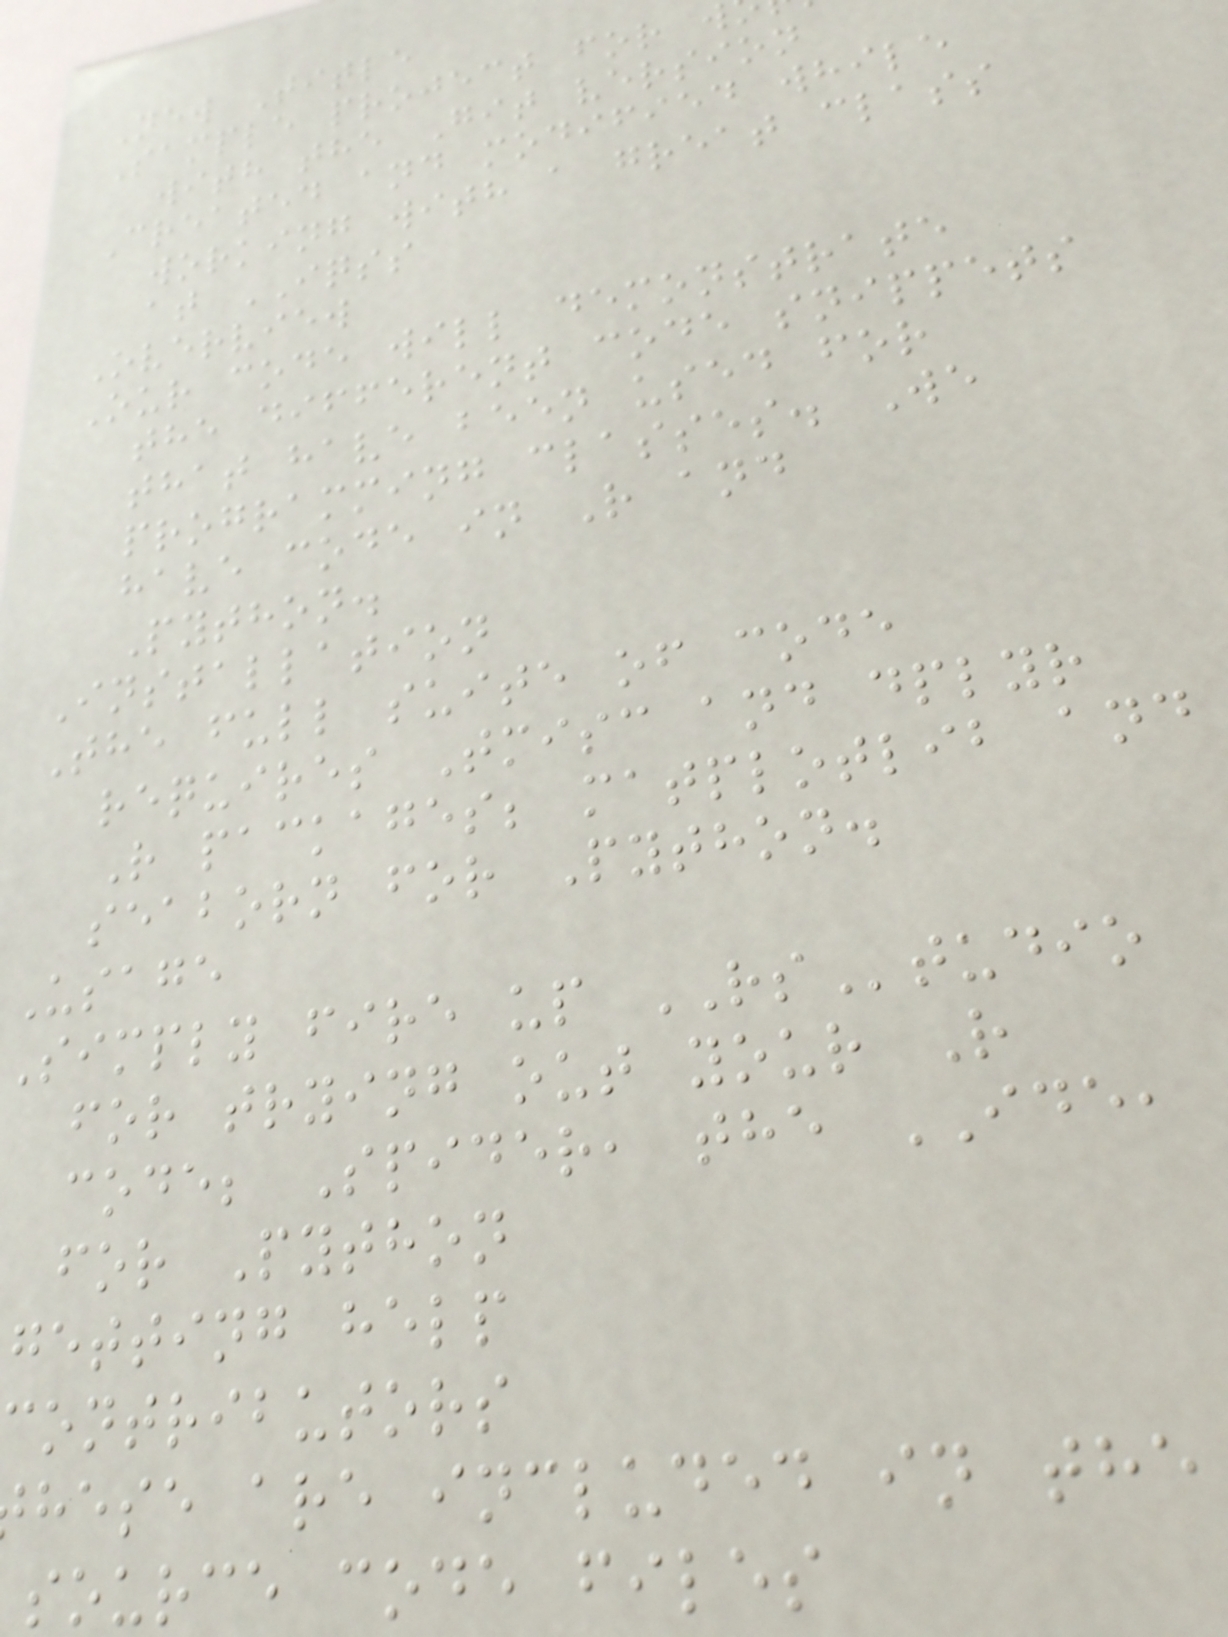New Title
Sample project for w
with the Git version
Created and modified while
working with a great class
at IQSS
Overview
Our code will demonstrate
the different code snippets
that have been used for
programming classes. We
have code in R and
Python.
Installation
The full suite of code
requires Tmisc and dplyr
R packages; matplotlib and
seaborn for Python.
Usage
Simply fire up RStudio
for trying out your R
code; Spider, the IDE,
for Python
getting help
contributors
hese are included in the
source code files
